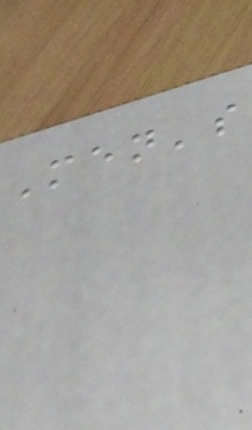Men's
